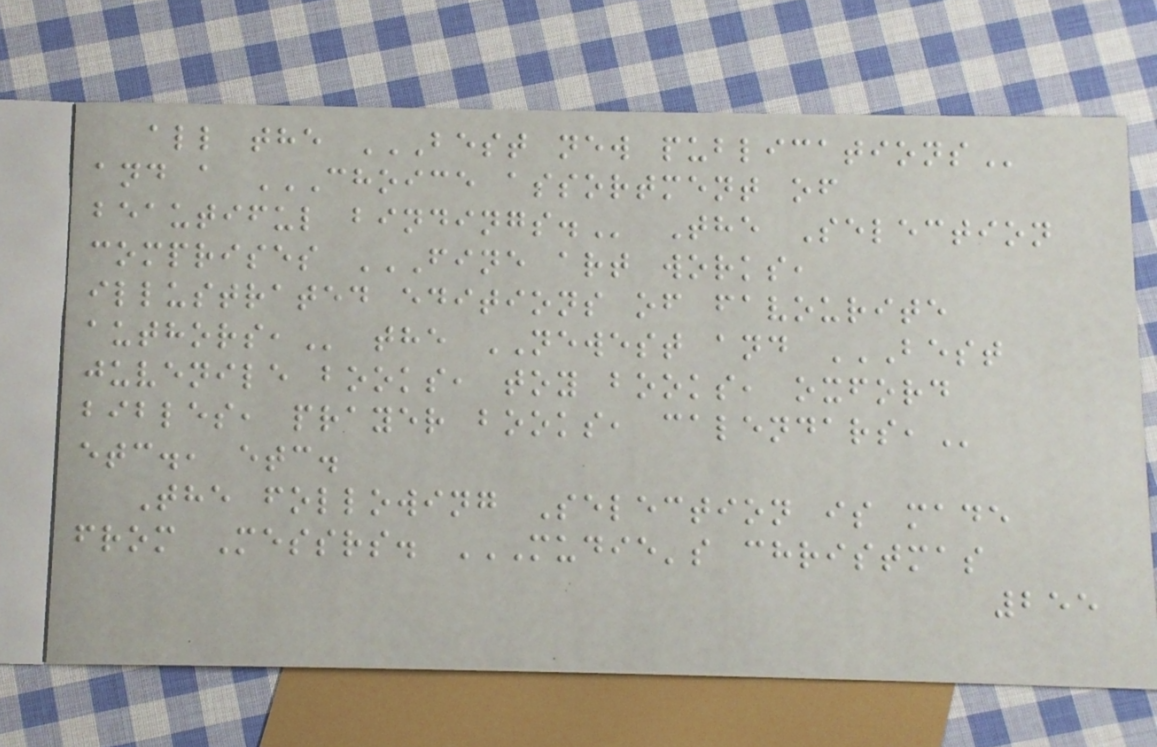all the BEST NEW PUBLICATIONS
and a CHOICE ASSORTMENT OF
BEAUTIFUL BINDINGS. The Selection
comprises FINE ART WORKS,
ILLUSTRATED EDITIONS OF FAVOURITE
AUTHORS, the NEWEST and BEST
JUVENILE BOOKS, TOY BOOKS, OXFORD
BIBLES, PRAYER BOOKS, CALENDARS,
etc., etc.
The following Selection is made
from Messrs. MUDIE'S CHRISTMAS
255
